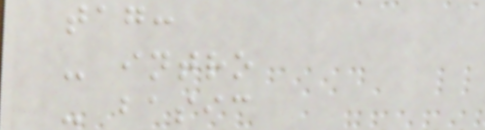tag:
- intro
- basic
